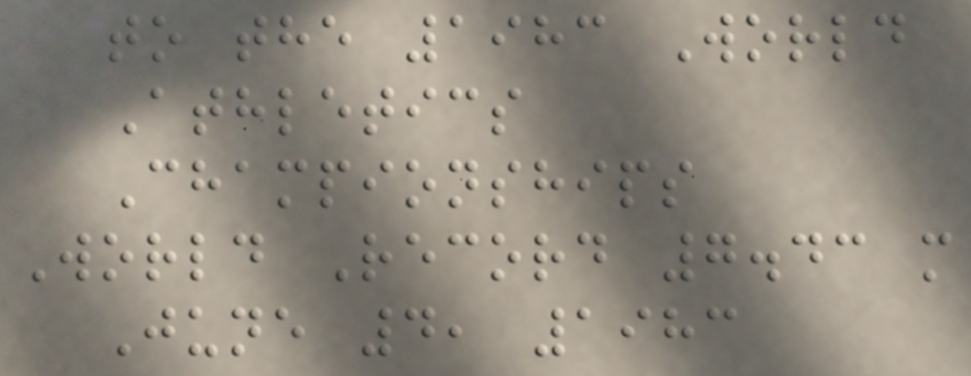to the 1983 World
Athletics
Championships
World Record 7.43 m
June 4, 1983
